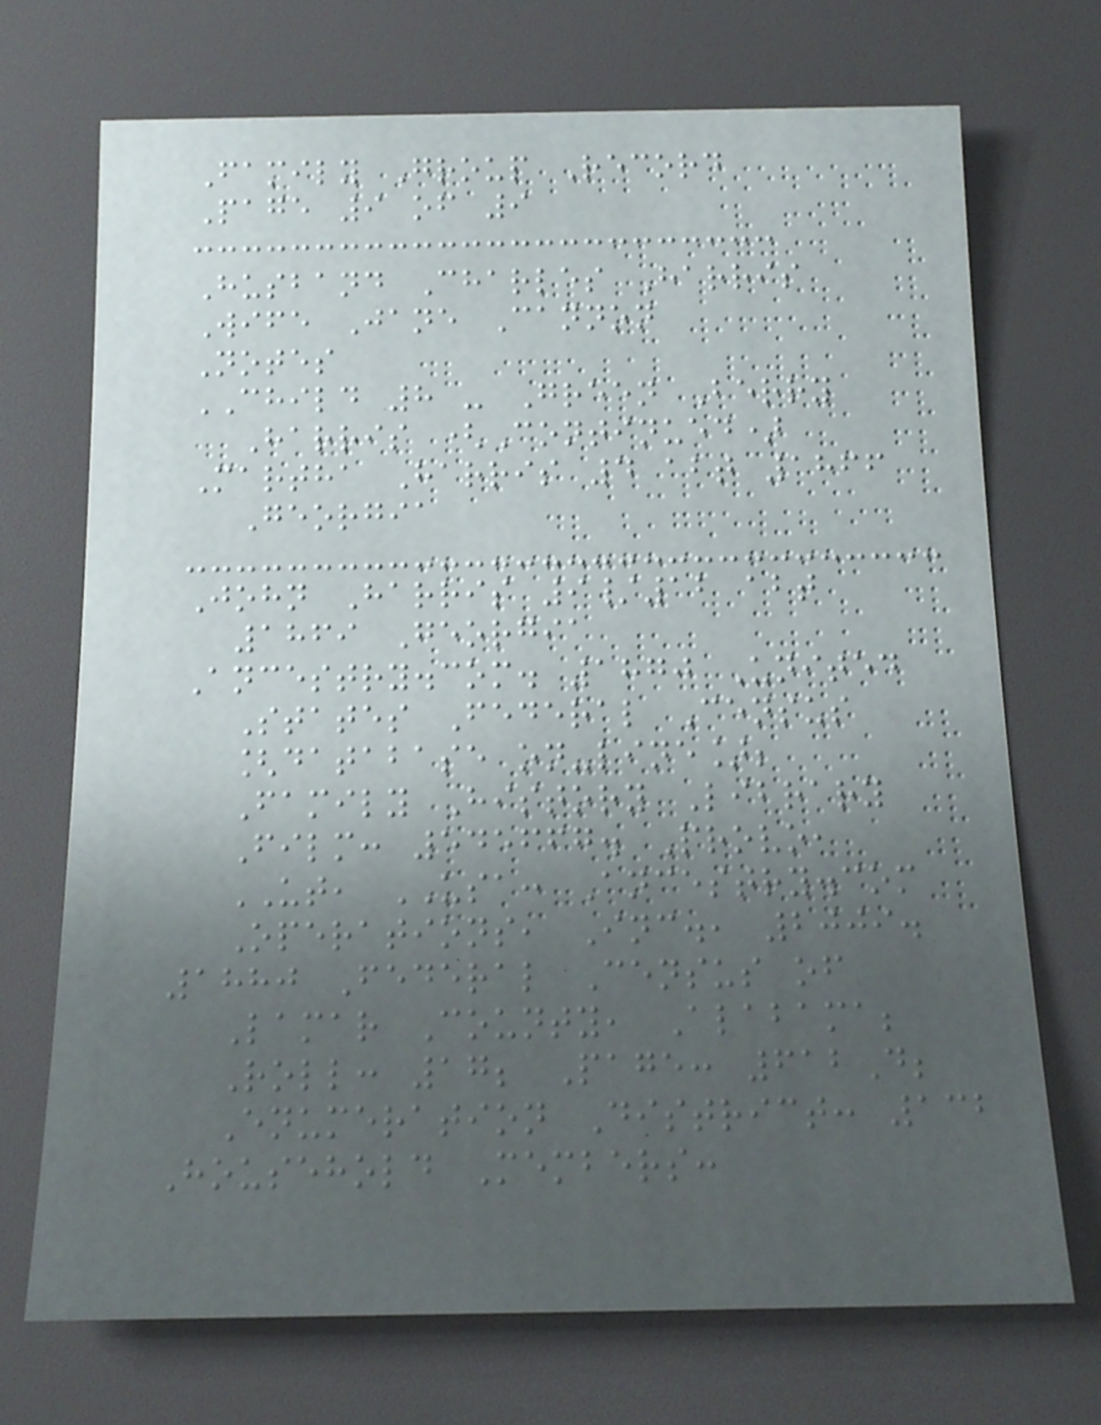Family Group Record
Page 9 of 9
Husband Charles Harris
Wife Jane Cannon
Notes
CHILD 8 - Green Berry
Harris (Continued)
Martha Harris 4 abt 1866
Georgia
John Harris 9/12 abt
1869 Georgia
Ancestry.com. 1870 United
States Federal Census
[database on-line];
Family History Library
Film: 545667. Provo,
UT, USA: Ancestry.com
Operations, Inc., 2009.
1880 Federal Census of
Lamar County, Alabama;
Roll: 17; Page: 612D;
Enumeration District: 132
Household Members:
